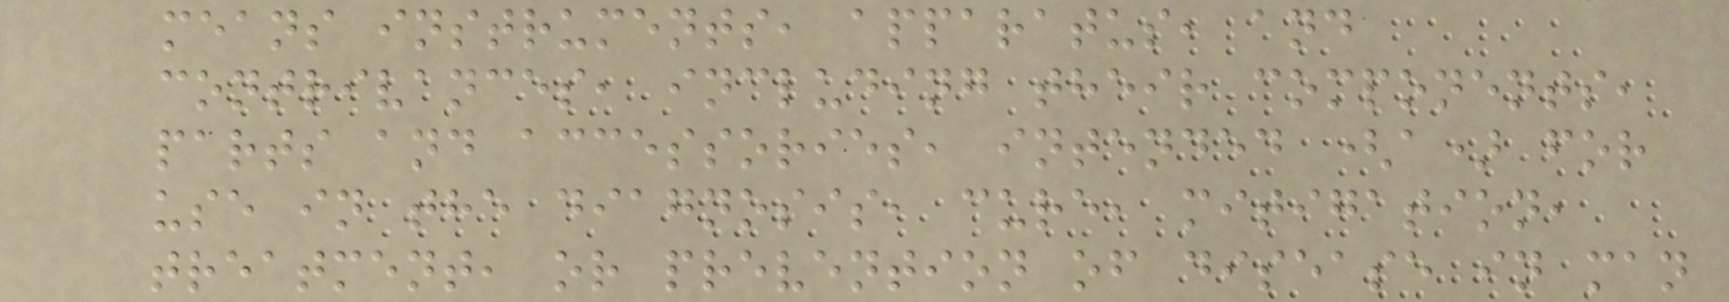means instruments, apparatus, and
contrivances, including their components,
parts and accessories, intended (a) for
use in the diagnosis, cure, mitigation,
treatment, or prevention of disease in man
